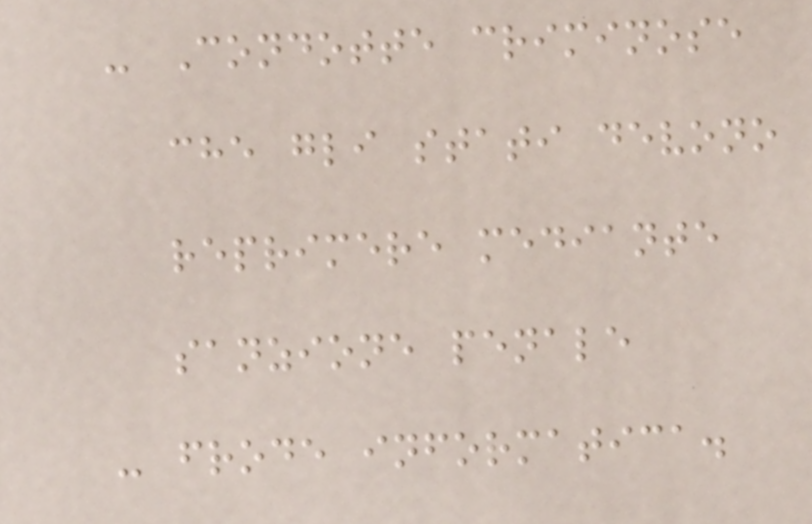- Condotte criminose
che gli stati devono
reprimere mediante
sanzione penale
- frode informatica.
